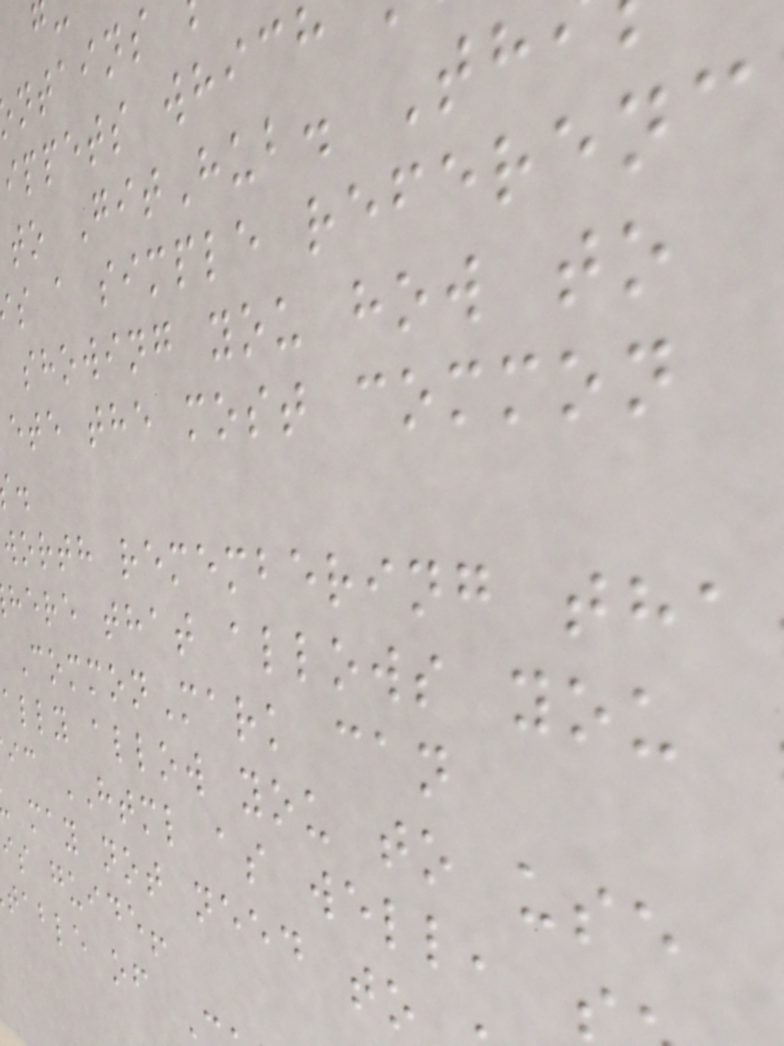ntains
ippets whic
to GitHub. Th
s a simple referenc
showing you how to
ete the most common
worth remembering tha
here that allows you
CommonMark can
ally allow you to use
ic HTML as well,
may not need to
is guide!
table of
